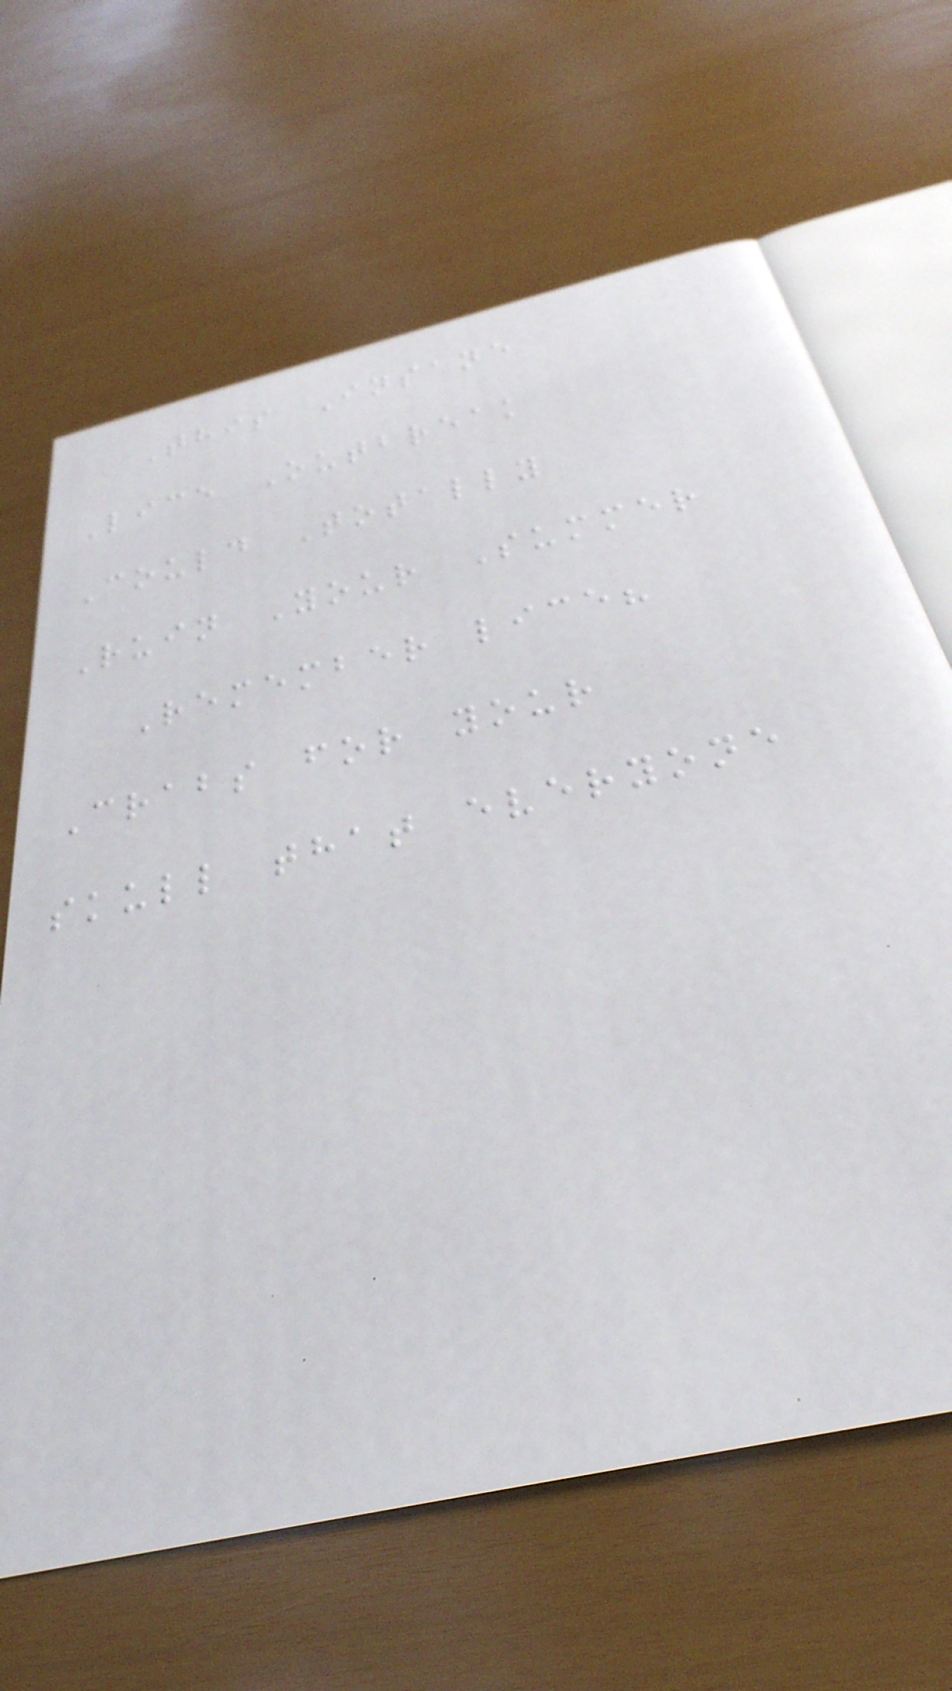This Insane
Lice Outbreak
Could Totally
Ruin Your Summer
Remember lice?
Crabs for your
skull that everyone
